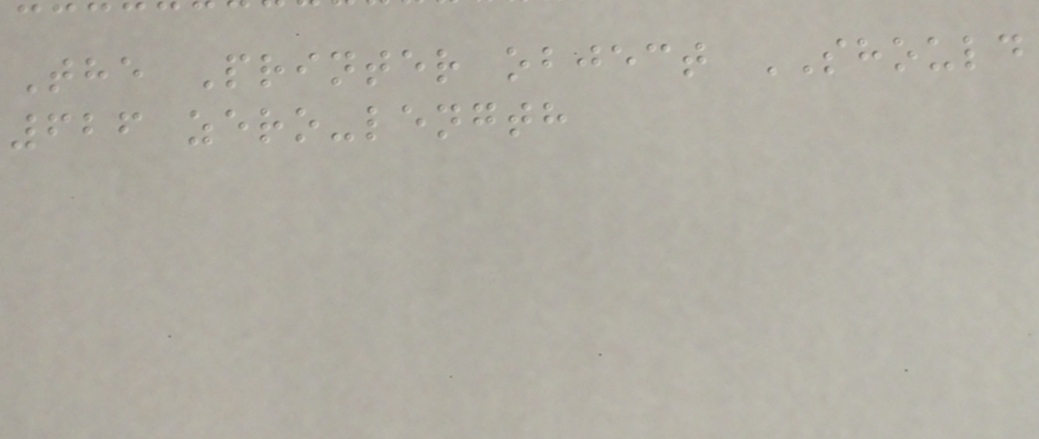The Printer object SHOULD
626 zero-length
